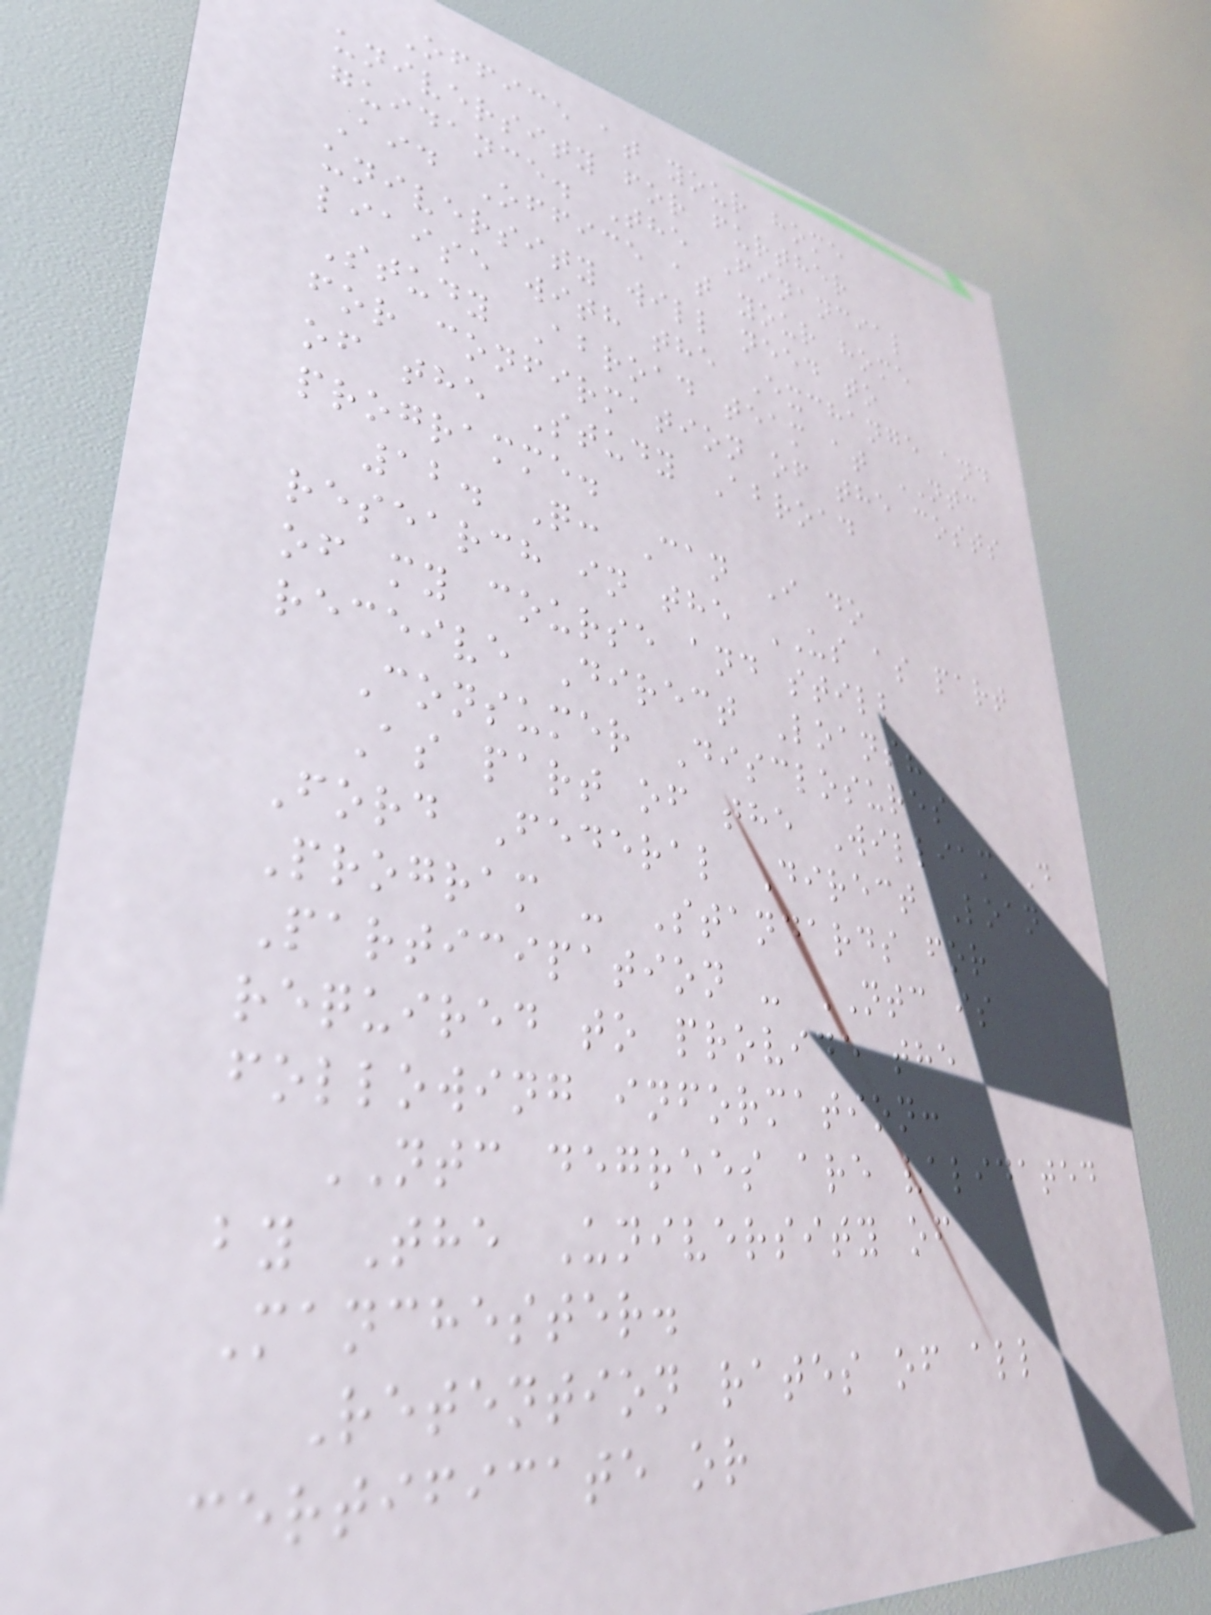Office at your home
university for further
guidance. The Financial
Aid Office at your home
university will need to
liaise with the Exchange and
Study Abroad team at NTC
for confirmation of the costs
of the Study Abroad
programme.
12. Q: Can I do
research in the US as part
of my course and still
receive Direct Loans?
Consumer Disclosures
As part of the William D
Ford Federal Direct Loan
Program - Standards for
Participation - NTC is
required to provide the
following information:
NTC degrees are validated
by The University of
Manchester.
Retention rates of all
certificate or
